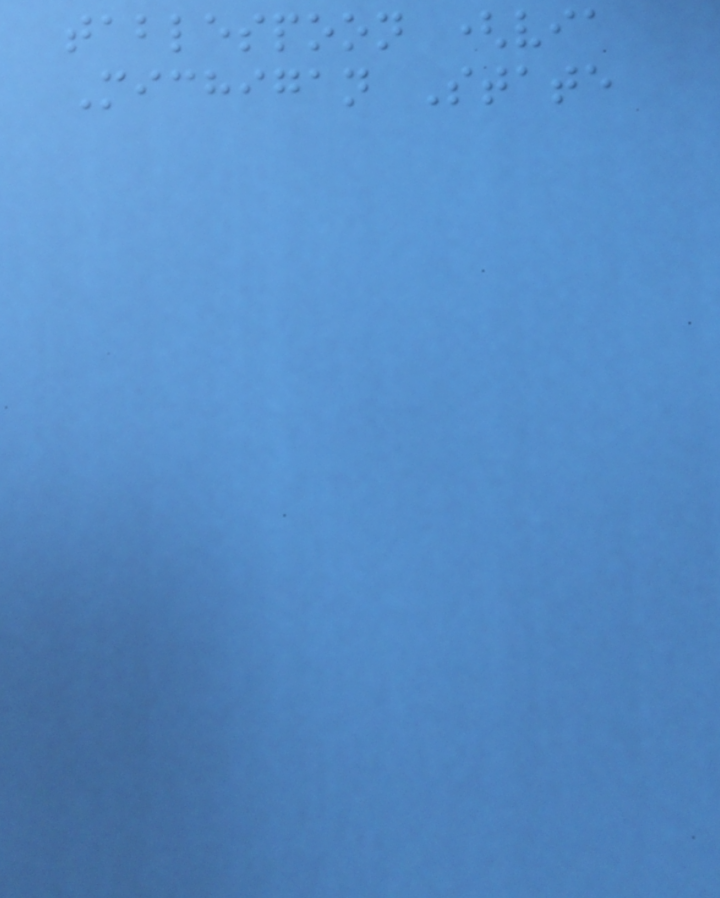tablespoon (via
Michigan State
